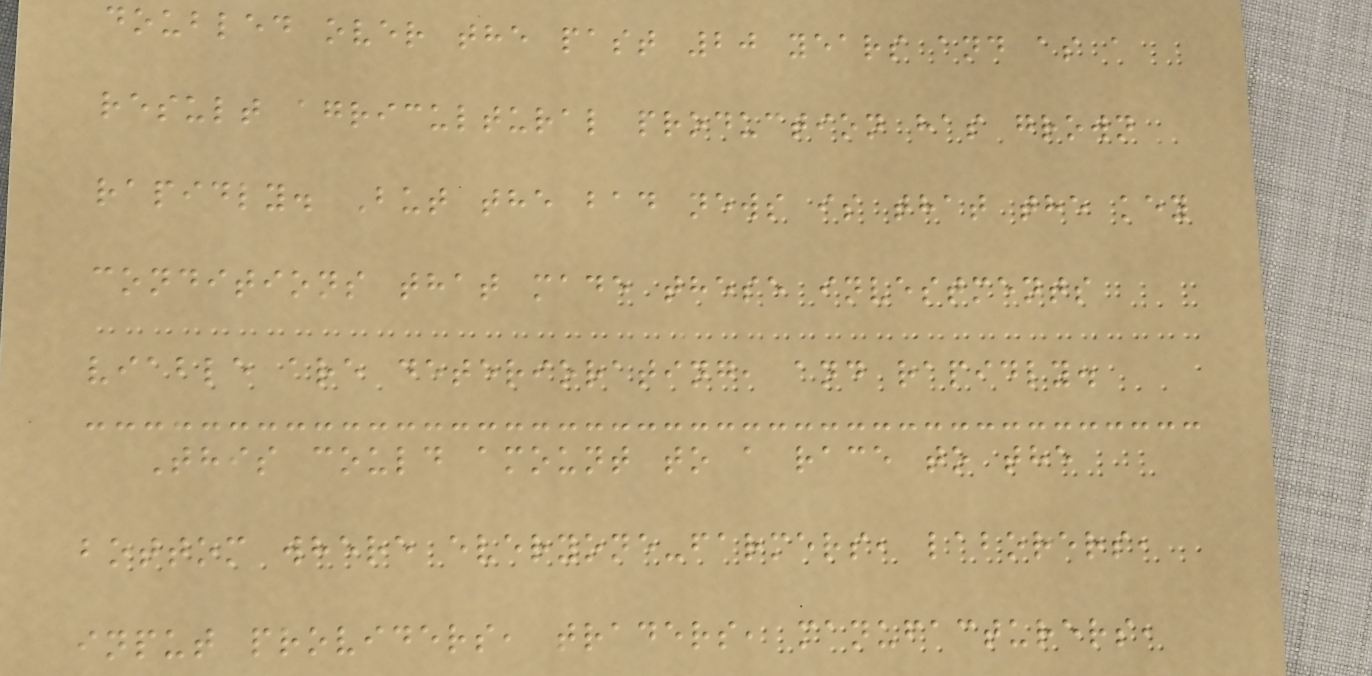doubled over the past 20 years and as a
result agricultural production has grown
rapidly. But the bad news is that the key
conditions that made these investments
viable are deteriorating, and rapidly.
This could amount to a race to the
bottom where everyone-farmers, laborers,
input providers, traders, manufacturers,
